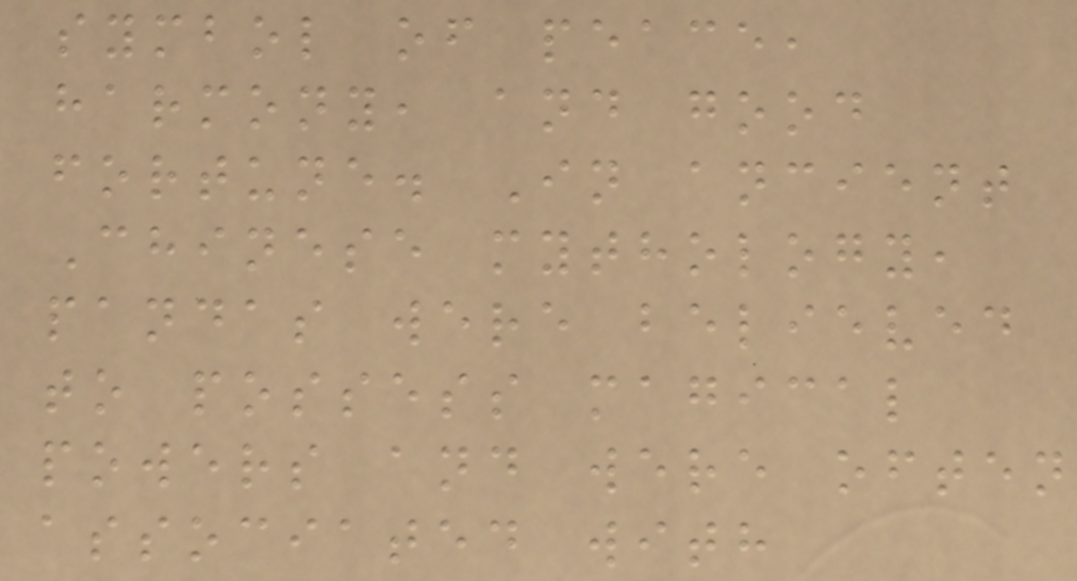symbol of peace,
harmony, and good
fortune. In ancient
Chinese mythology,
pandas were believed
to possess magical
powers and were often
associated with
